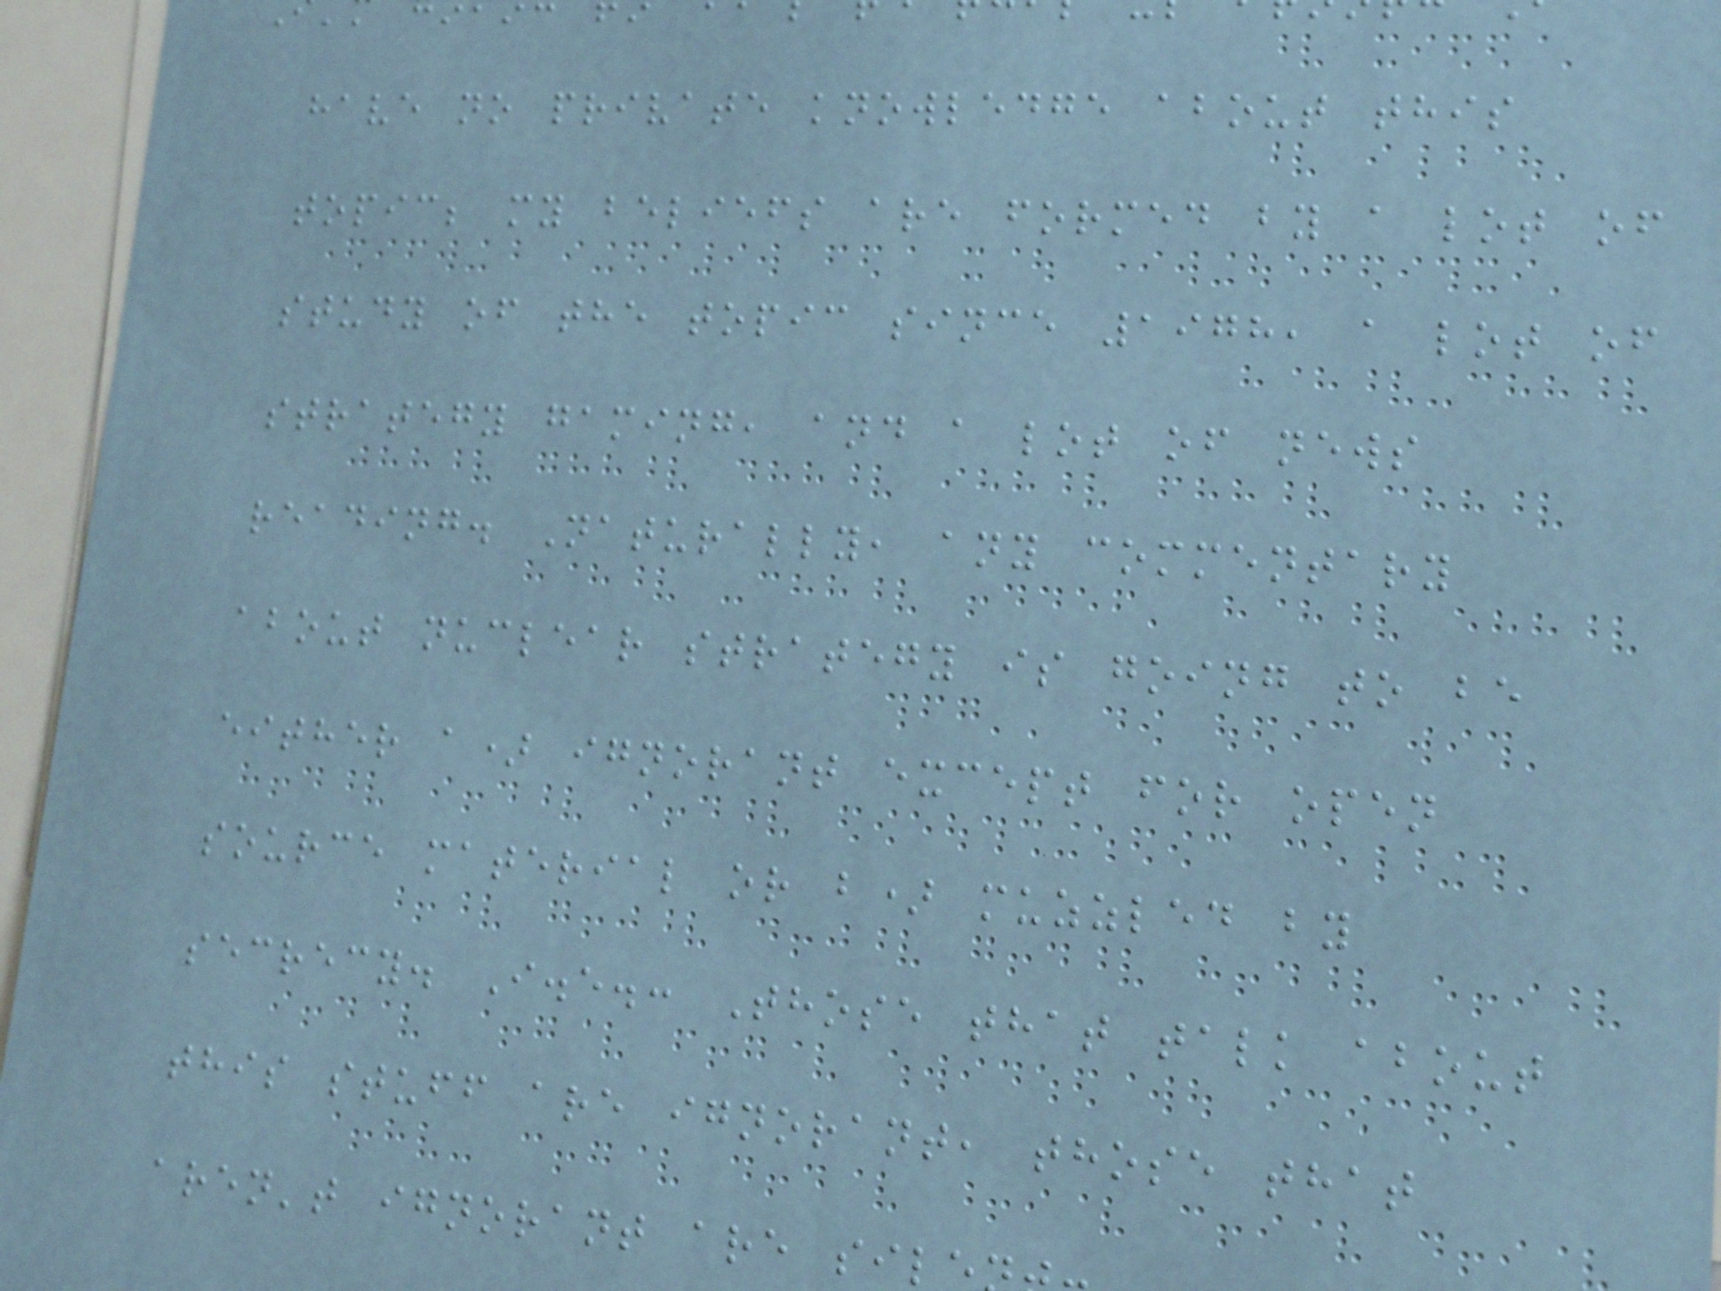have no private knowledge about this
topic; my beliefs are formed by a lot of
study of the topic since 1978, a lot of
strategy gaming, and a lot of news
reading. Naturally, any commentary
about nuclear strategy is going to be
either a) ignorant except for open
source material or b) muzzled by
secrecy. I.e.: Those that talk about
this stuff are ignorant, those that
aren't ignorant are sil
